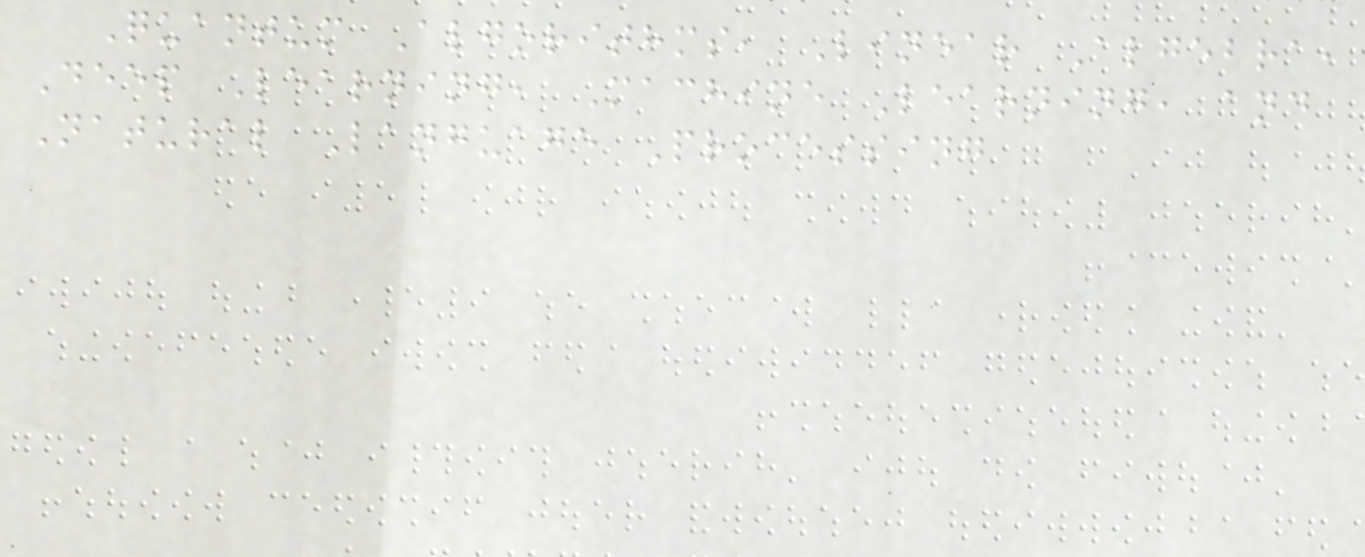Quantum Algorithms, Linear Algebra,
Deep Learning, Machine Learning, and
Natural Language Processing
